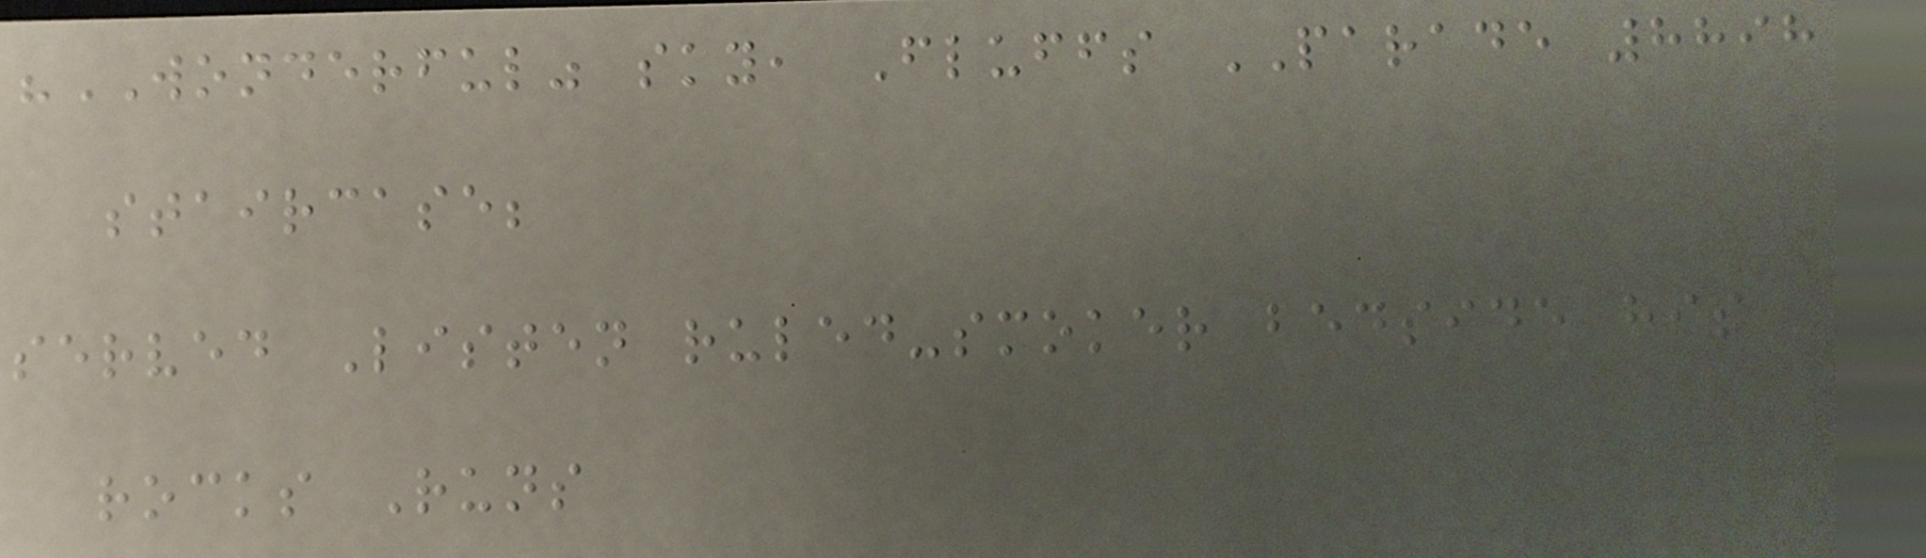"WONDERFUL" sky, Fluffs PARADE 8898
staircase;
served Listen ruled-smoker bedside his
rocks Runs
